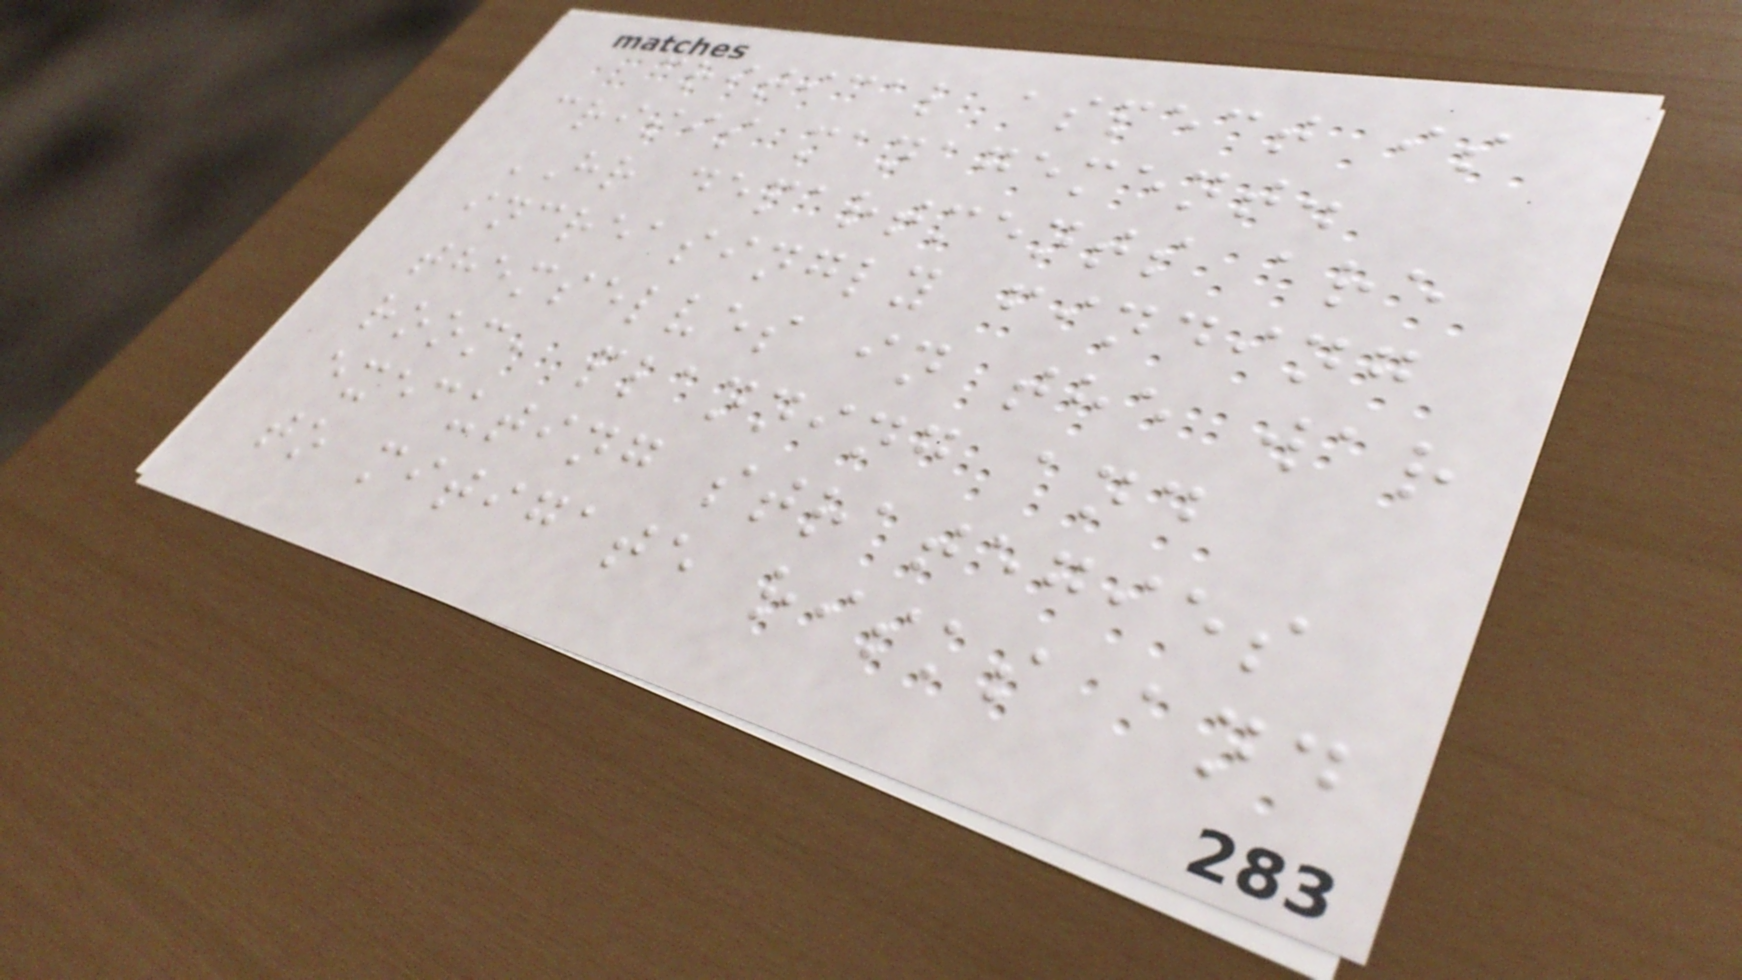critical aspect is
crisis management.
HR departments are
increasingly finding
themselves in the war
room, planning and
executing strategies
to mitigate risks and
